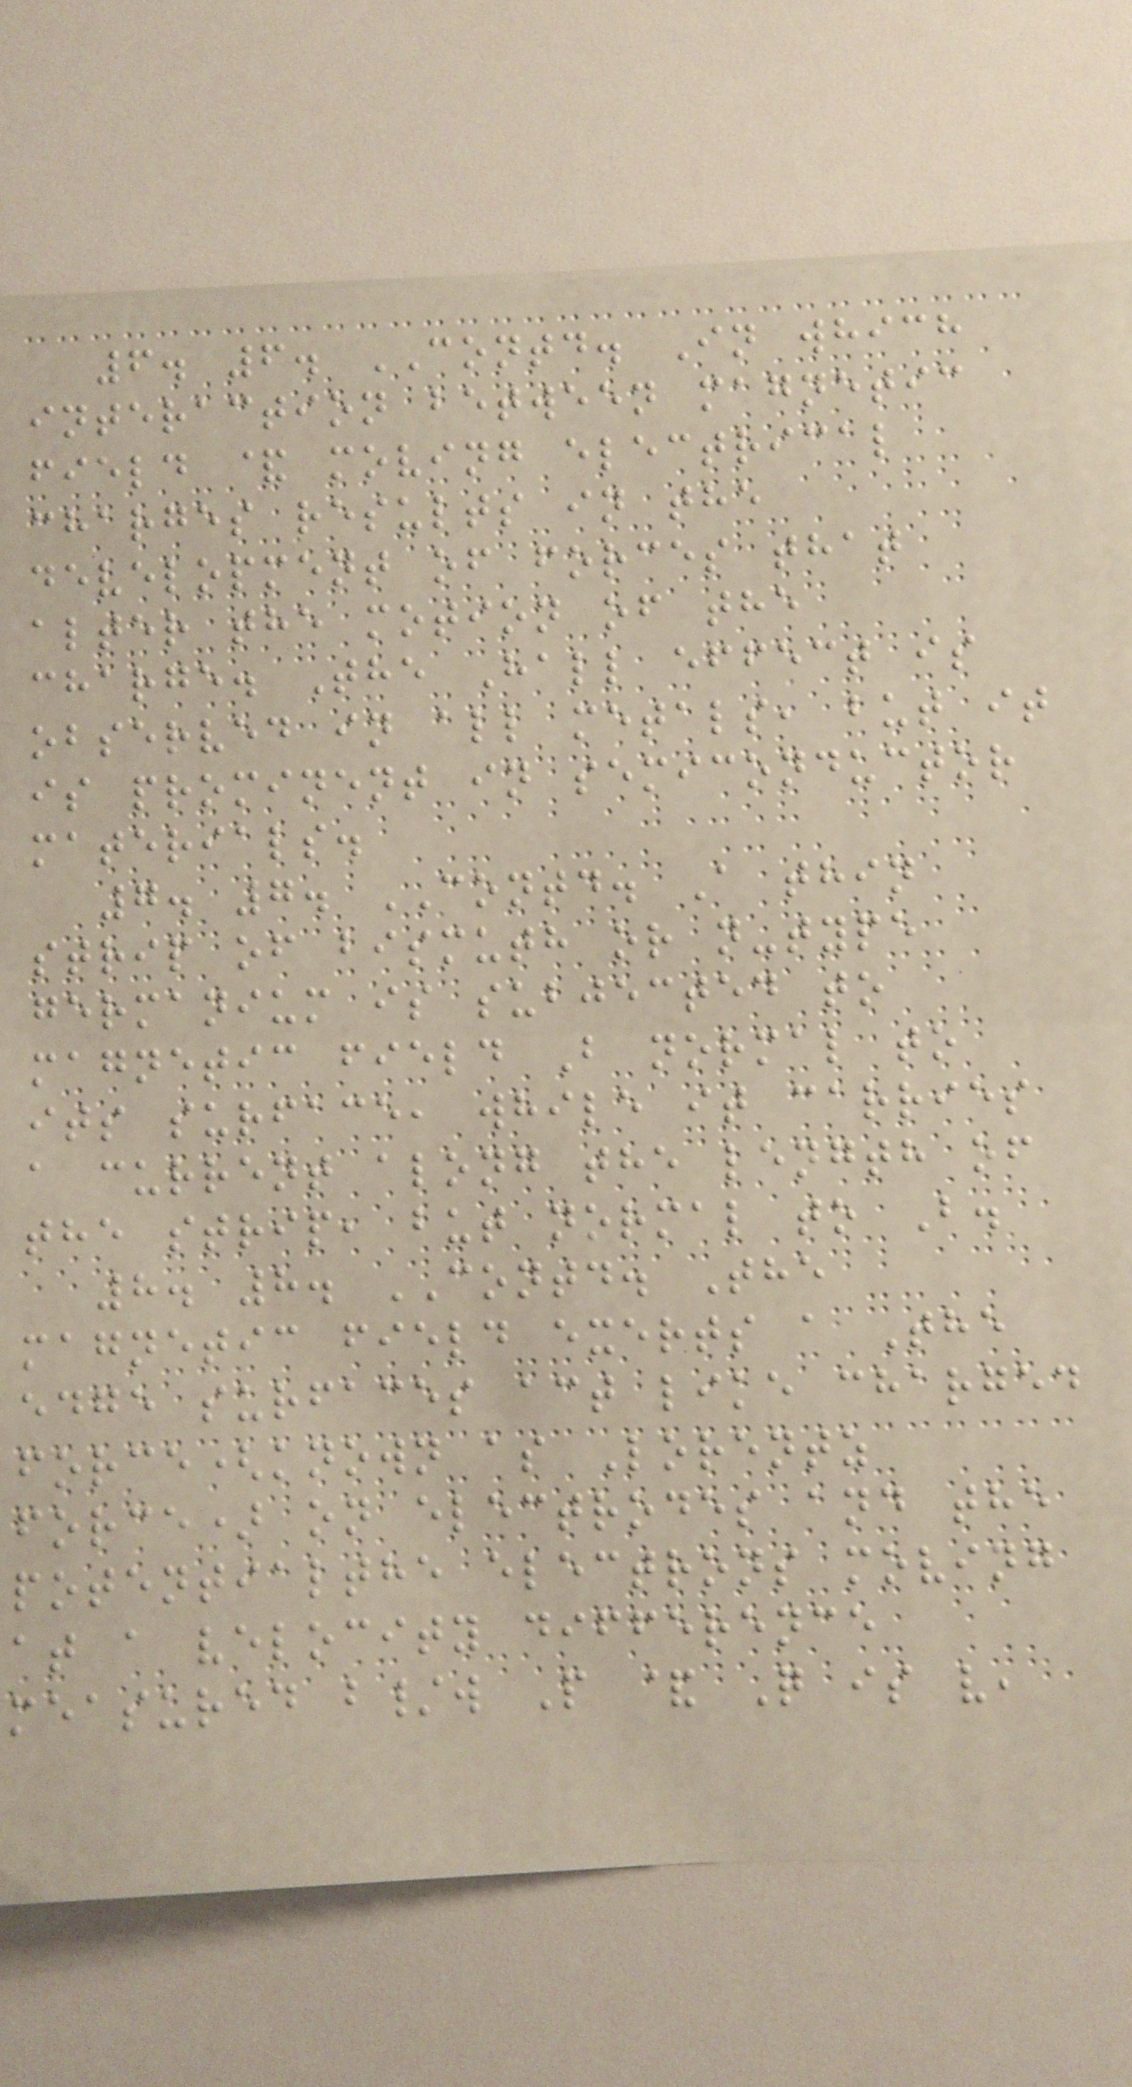6. 6. CONTD. In which
interaction between magnetic
field & moving electrical
charges results in the
development of forces that
alter the motion of the
charge. The Hall effect is
observed in all metals, but it
is prominent in semiconductor
materials.
7. 7. CONTD. A thin
strip of bismuth or n-type
germanium is subjected to
magnetic field B normal to
its surface, while it carries
a current along the length of
the strip, but normal to B.
8. 8. CONTD. The
magnetic field exerts a The
edge surfaces act like charged
force(known as Lorentz
force) on electrodes and the
potentialthe electrons moving
at a velocity difference
measured b/w P & Q is v,
